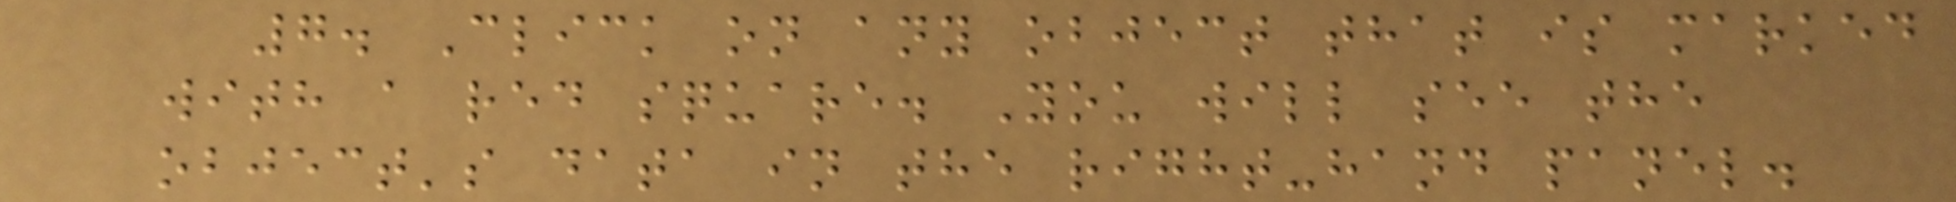7. Click on any object that is marked
with a red square. You will see the
object's data in the right-hand panel.
